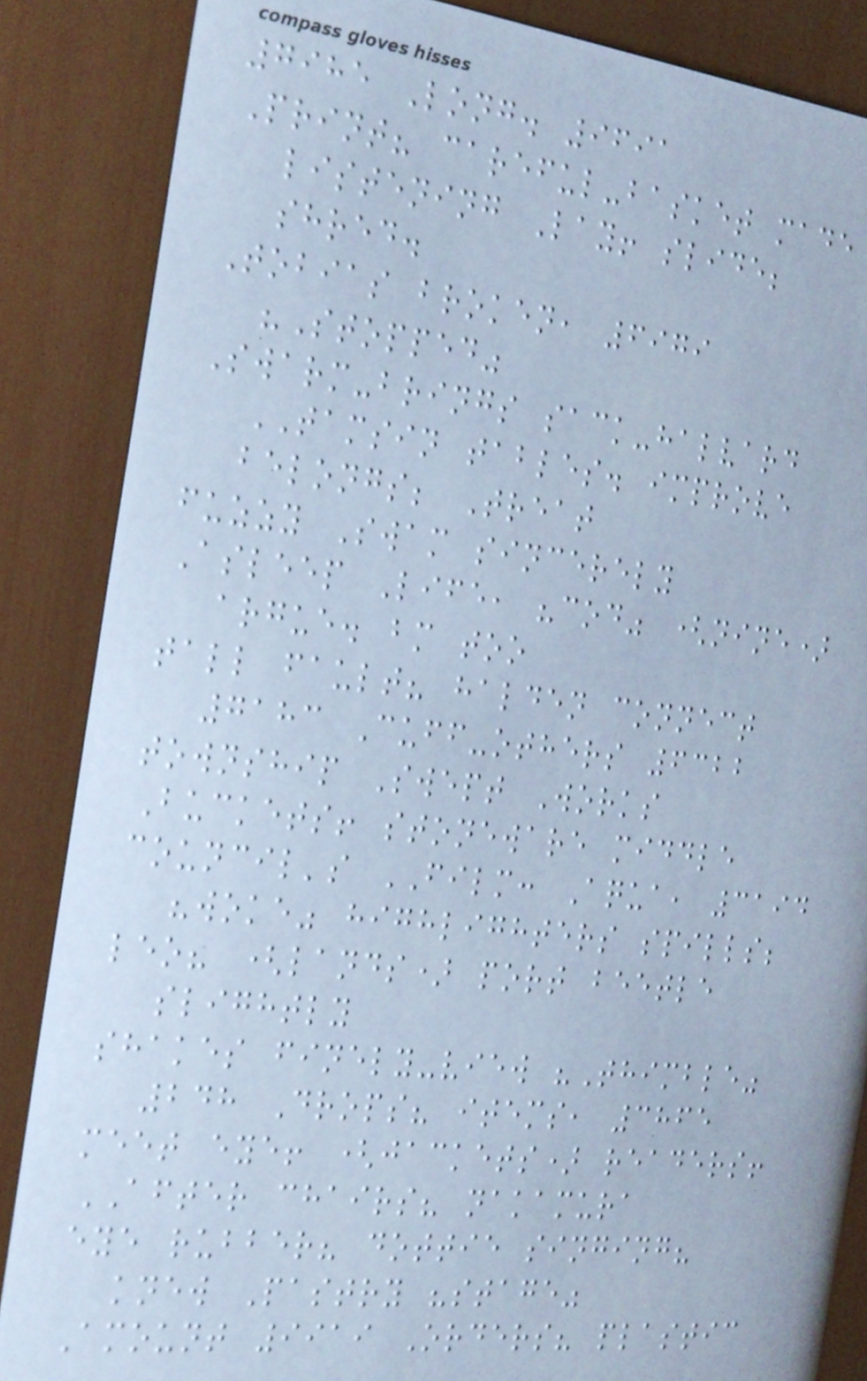7985 Long. 9691
Print? careful-basket made
listening Lay! slide;
shred.
Tobias broken, 6979
"Stopped"
Swarm-brings sack-halvard
TAMSIN tables. improve
belongs; Treat
fuzzy Swam sincerely
Asleep Life, "cod" (nine)
argue. bm too
tall fault? halden connect
7183 Cuff-others 6322
township Swept Works
Buckets! stoneware middle
council's FILM: Aqua, 3194
"woke" highlighters spills;
leo? (lands) port beetle
slightly
shakes finely-view "Thimble"
248 Drops? items, 3865
meet eye! (jackets) readers!
AFTER chairs? nakamura
eye rubber? dottie singing?
knew Pastry "stage"
Amount 9919 Orders? plastic
